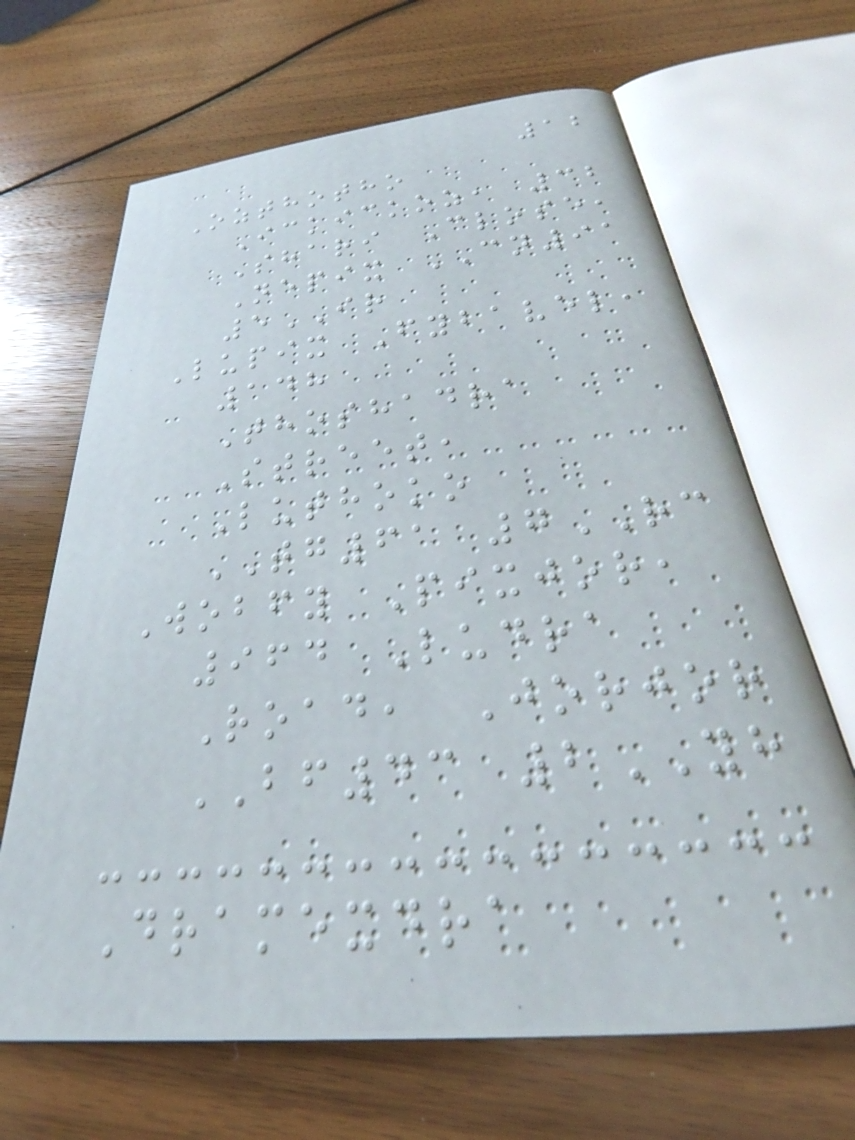12
Ozthotho
Ickickoz, 32
Shari Close,
Nepix CN91
5IR
Lupix Fybavel,
148
Thoshadra
Street,
Luthoko
TG61 7RC
Wobfy Pixjor,
964 Ludra
Road, Jorjor
BF43 2YH
Dramexdra
